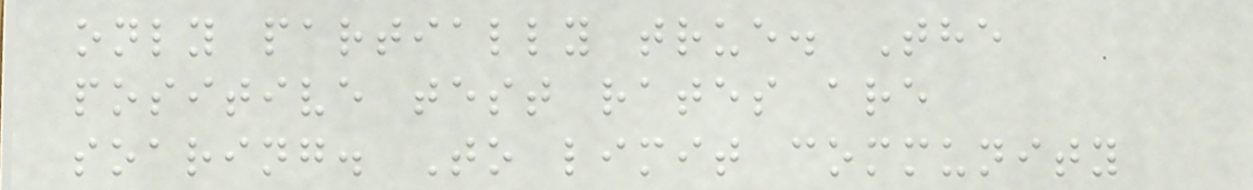only partially true. The
positive test rates are
soaring. To limit community
